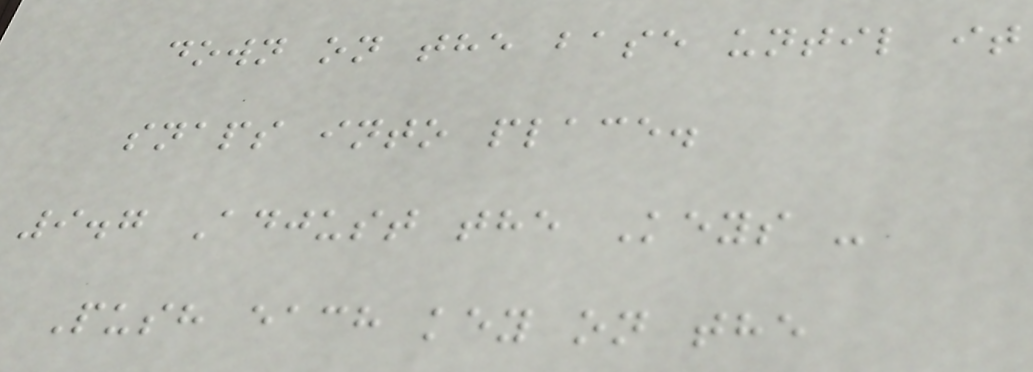down on the base until it
snaps into place.
9.7 Adjust the Keys -
Push each key on the
